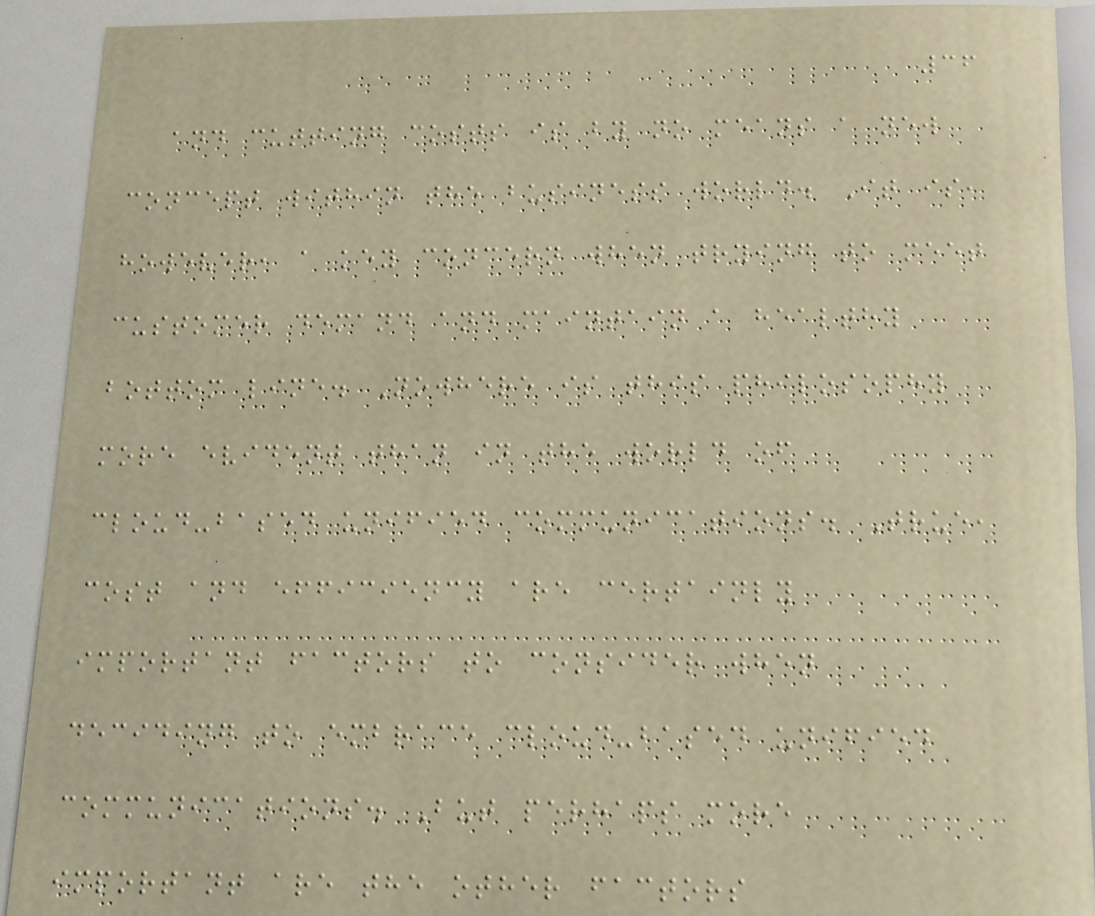36
and cutting costs is by no means a new
concept within the business world. It is,
however, a key concern when trying to meet
customer demand and maintain a healthy
bottom line. Nowhere is this philosophy
more evident than in the world of
cloud-based unified communications. True,
cost and efficiency are certainly
important factors to consider when
deciding to embrace cloud-based unified
communications. But perhaps more
important are the other factors
